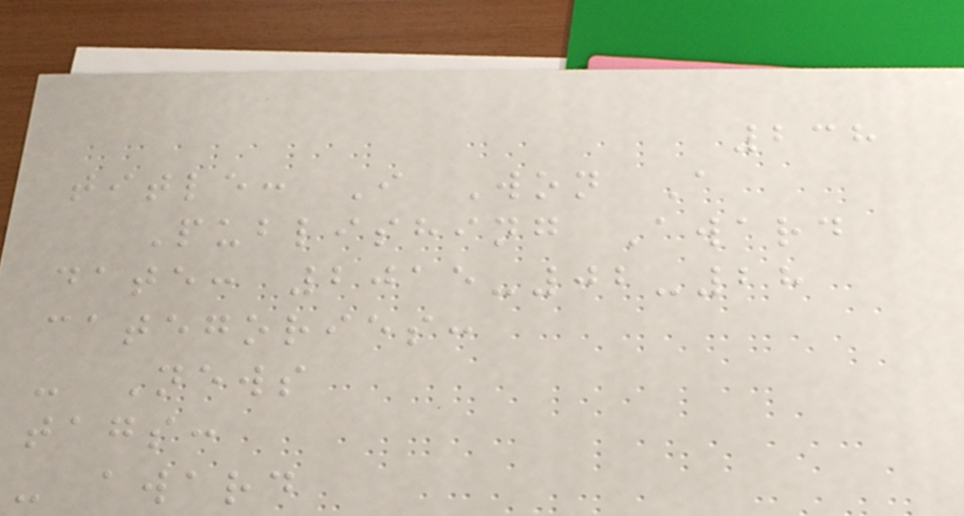238
title: I Won A
Publishing Award
date: 2015-02-28
categories:
- News
tags:
- award
